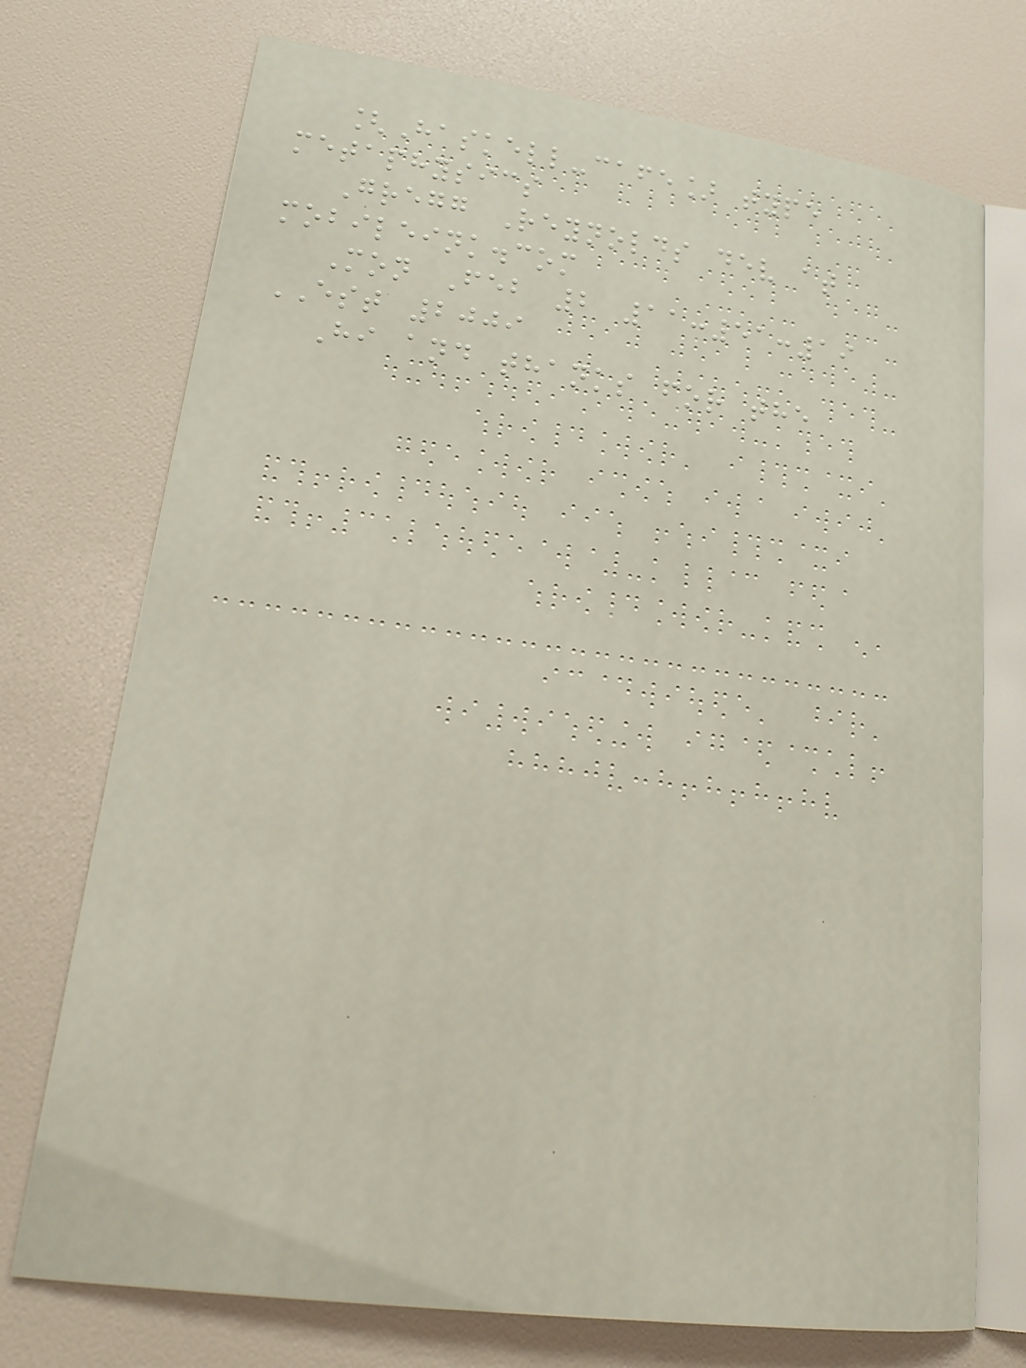[Haskell-cafe] type
metaphysics
Gregg Reynolds dev at
mobileink.com
Mon Feb 2 11:51:19
EST 2009
Hi and thanks for the
